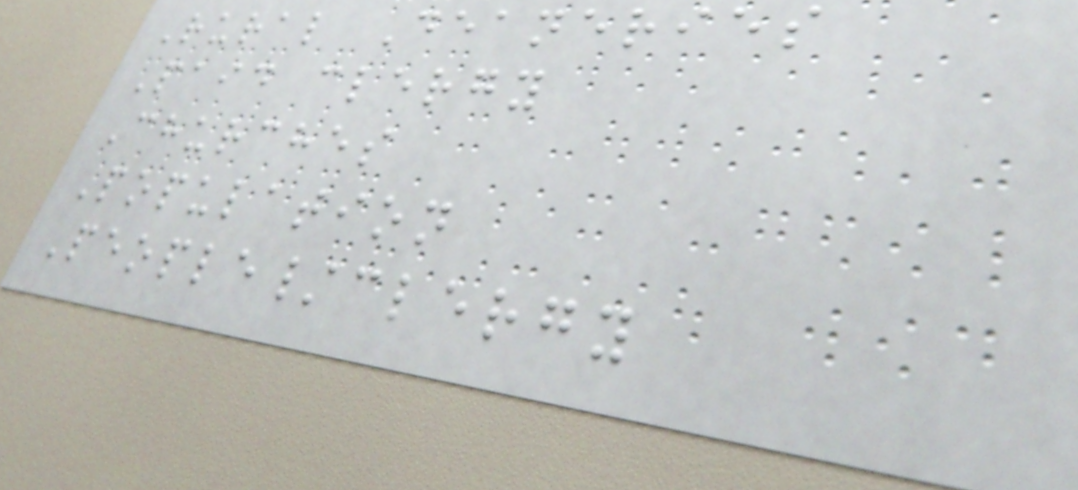Rural Deaneries
Paid clergy
Churches
Population
People/clergy
